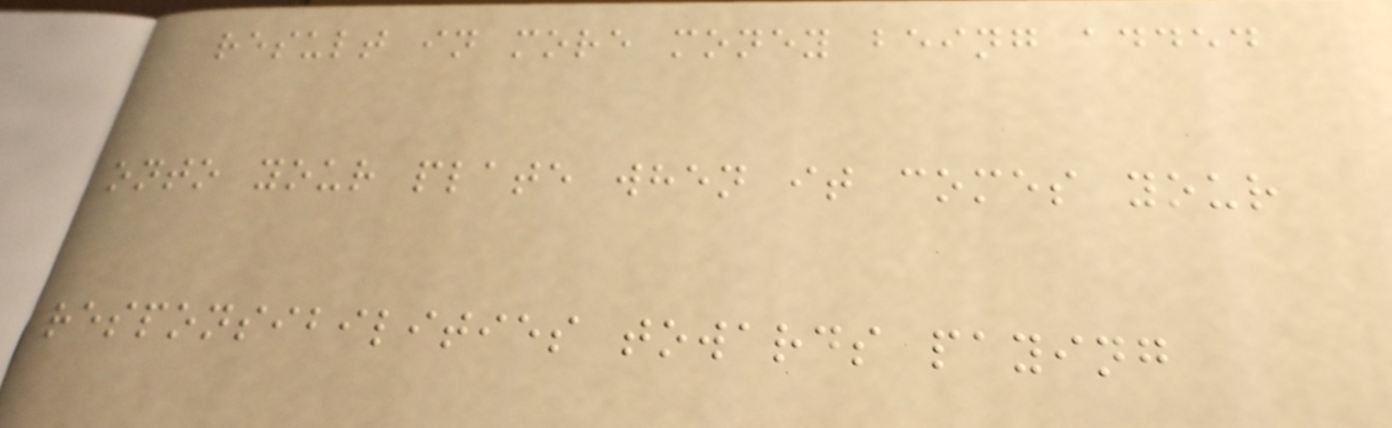result in more money being added
onto your plate when it comes your
responsibilities towards paying
